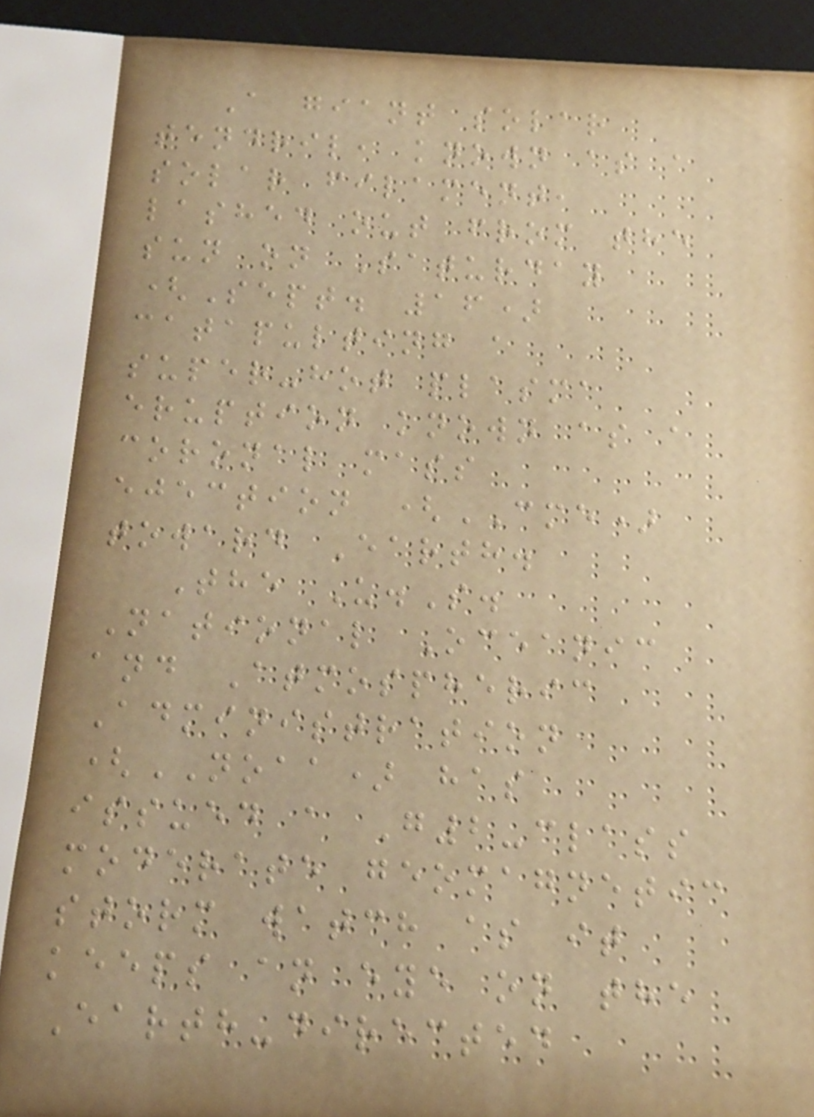A giant solar
tendril, known as a
solar filament,
lashed out from the
sun on Saturday
(Sept. 16)
catapulting a
super-hot plasma
eruption known as a
coronal mass
ejection (CME)
toward Earth.
The U.S.
National Oceanic
and Atmospheric
Administration
(NOAA) has
issued a G2-class
moderate geomagnetic
storm watch as it
keeps an eye on the
Earth-directed
